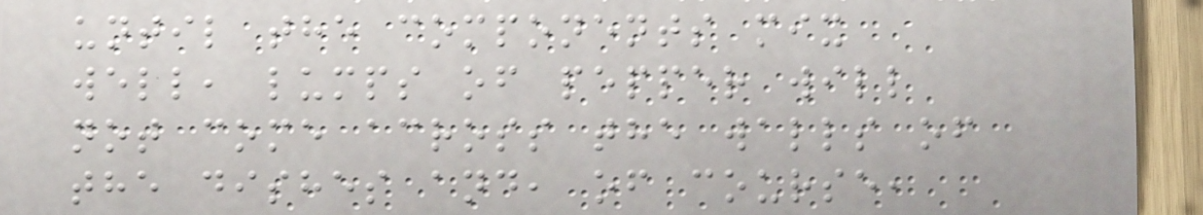until the components mix
well, lumps of pepper will
not come across the walls of
the dishes and, of course,
